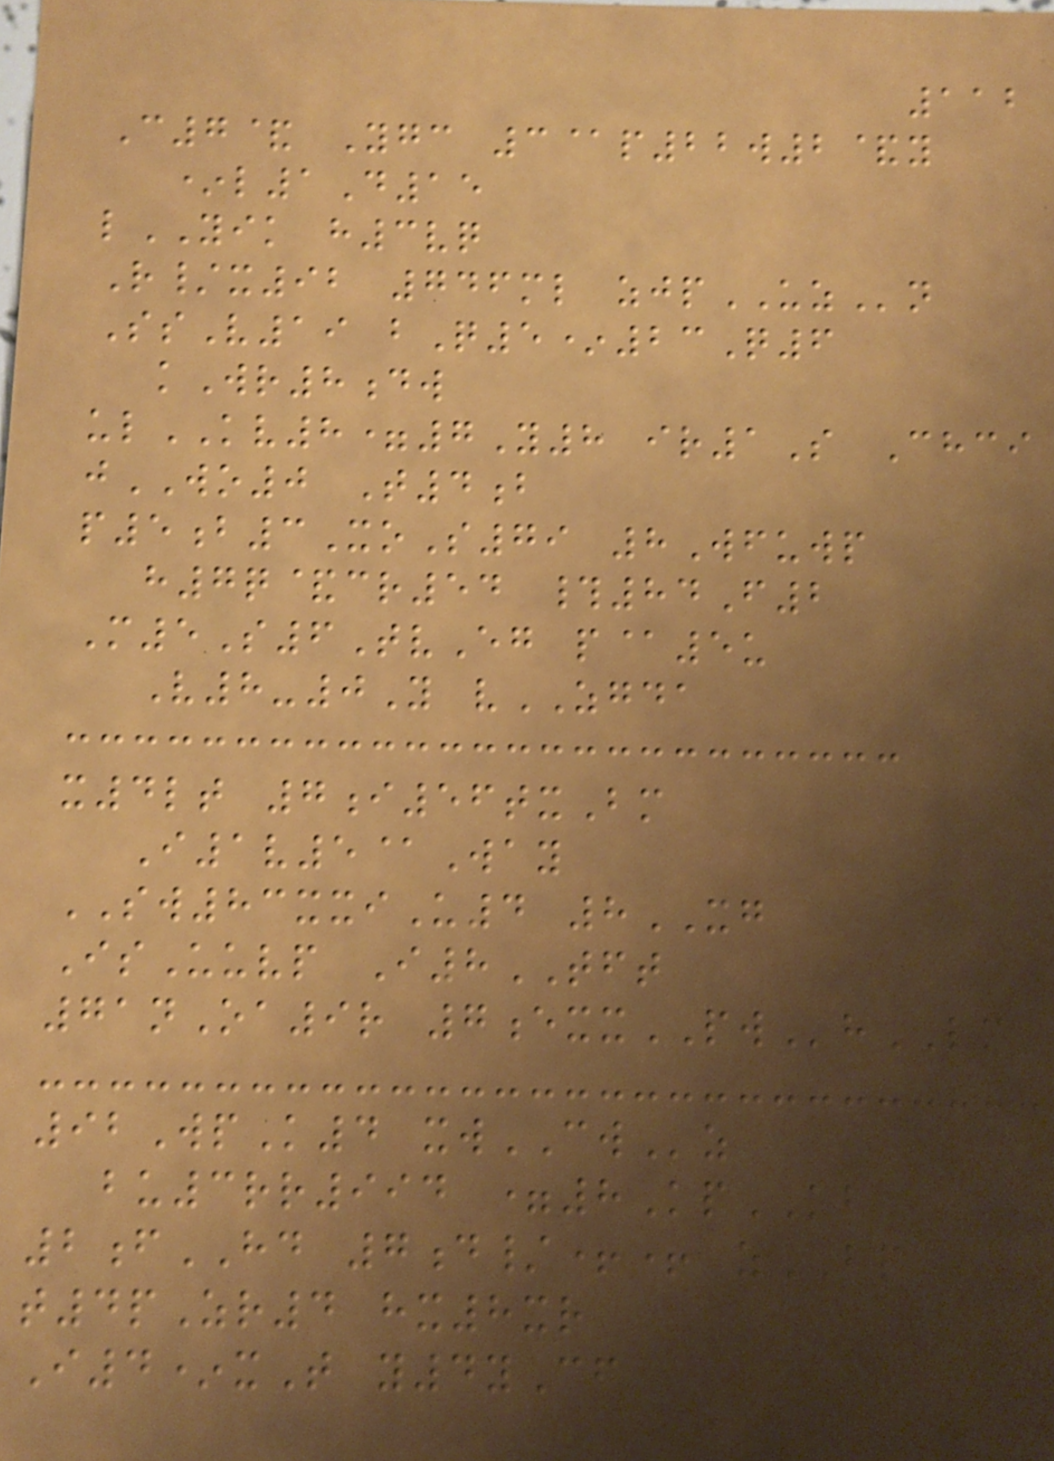112
C7& Ygc 3@p22w2&y
*l1D15
lYIK h3vq
R/x92 746ml zjpUZn
SsV19 bQ5*23Q6
kWr8dw
ulKV8=7Y8 ir1S Chci
jWO0 T4b
p5b3XoS79 8Wfuwp
h7q&cr54 #84F2
M5S6TvEg p@5u
V8-0Y vZGDA
x4lt 7i56txBm
I1v5@Way
SW83xxiU4 8XG
IsUuvp I8TFT
71nOa9r 7exxPWhLM
92WpK4 xwCWz
bu3rr994 =8KpKB
2fHD 7d/++ zBP
t4pZr4 hx8xr
I4*xT y4yCf
